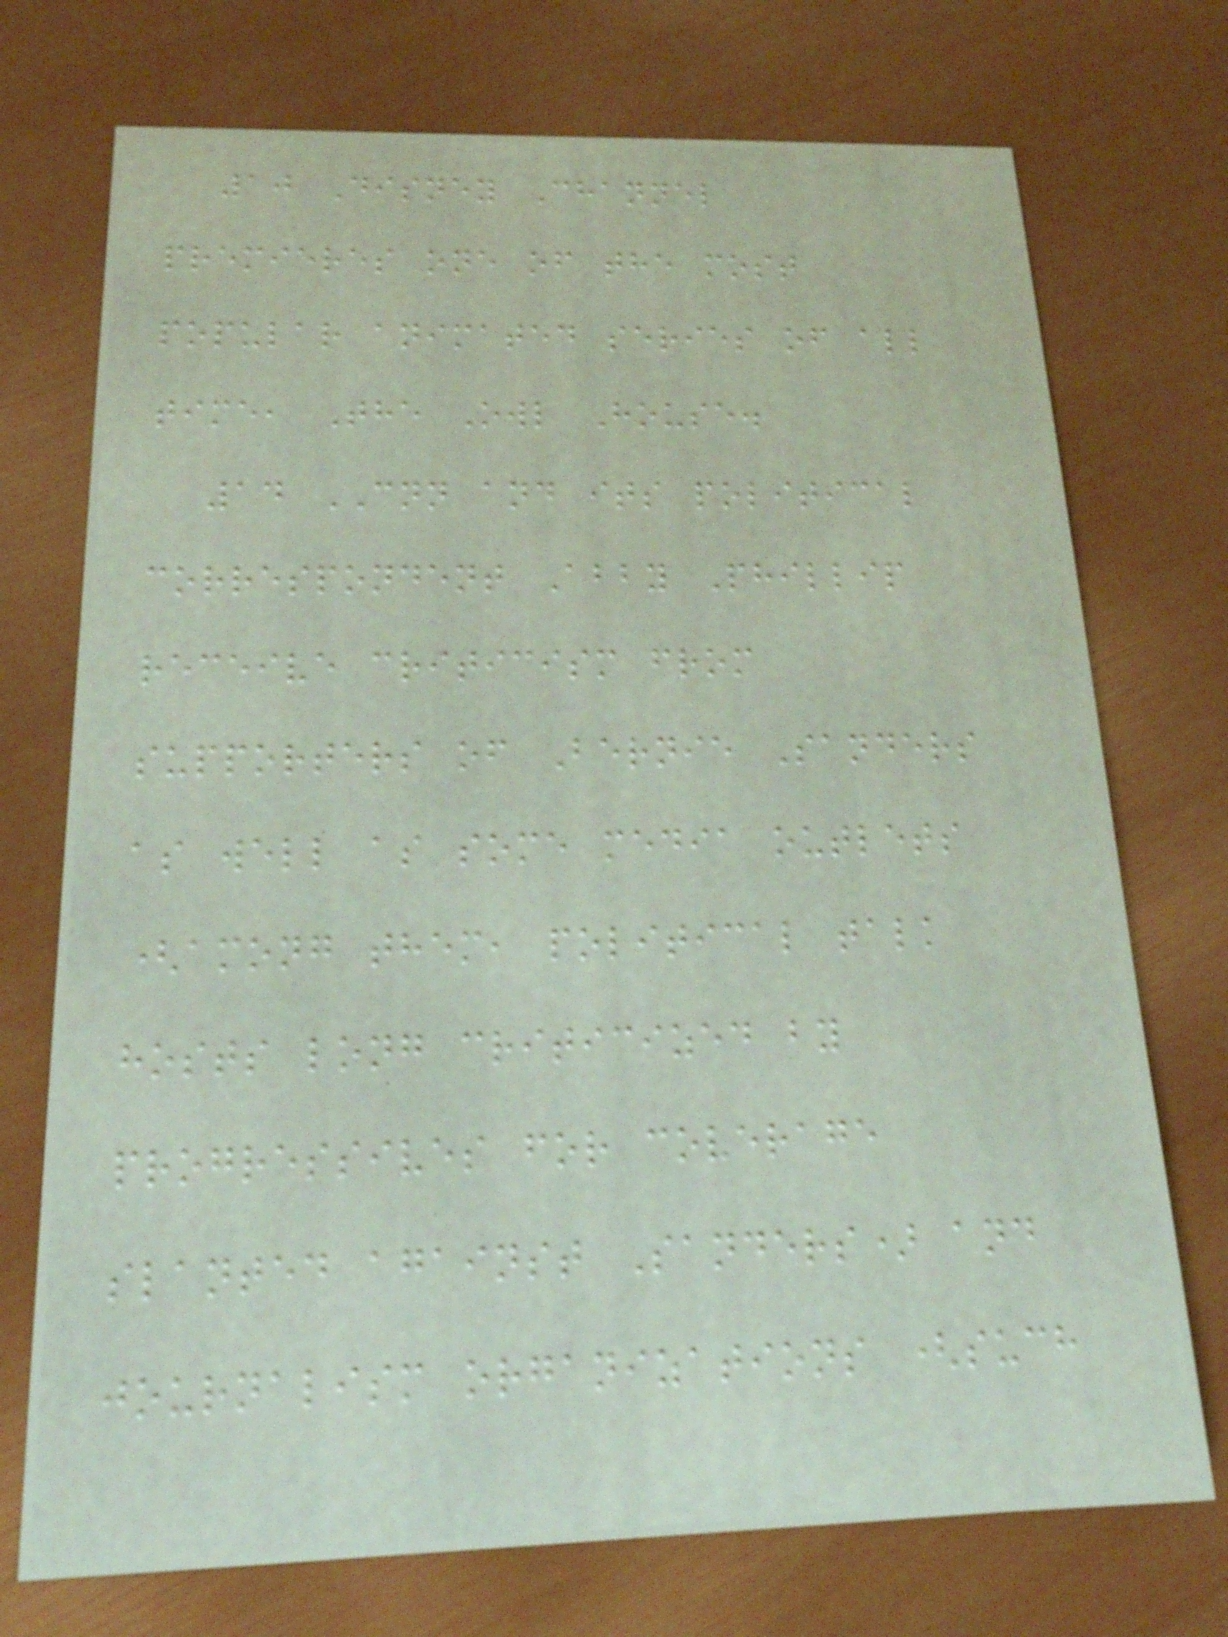10 Disney Channel
premieres one of the most
popular animated series of all
time, The Owl House.
14 CNN and its political
correspondent Abby Phillip
receive criticism from
supporters of Bernie Sanders
as well as some media outlets
(among them, political talk
hosts long criticized by
progressives for coverage
slanted against Sanders) and
journalism organizations (such
